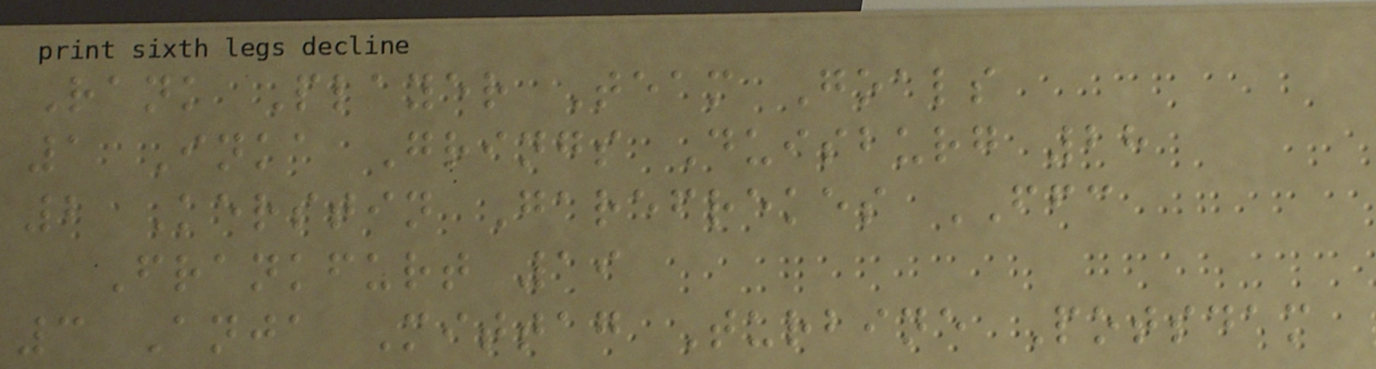Rank Player Team Goals
1 Inka Grings Duisburg 28
2 Kerstin Garefrekes FFC
Frankfurt 19
3 Anja Mittag Turbine Potsdam
